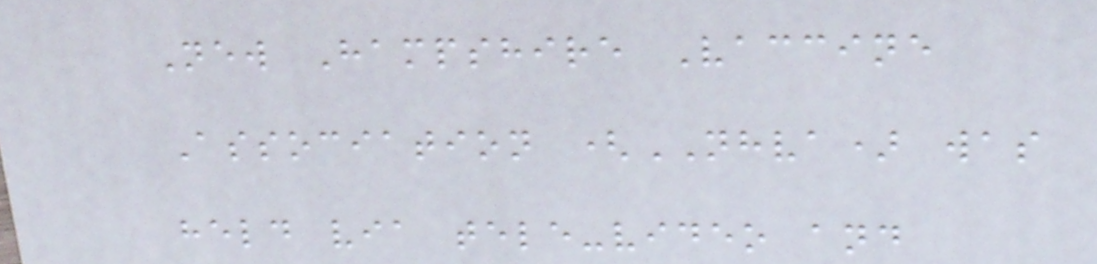New Hampshire Vaccine
Association (NHVA) was
held via tele-video and
